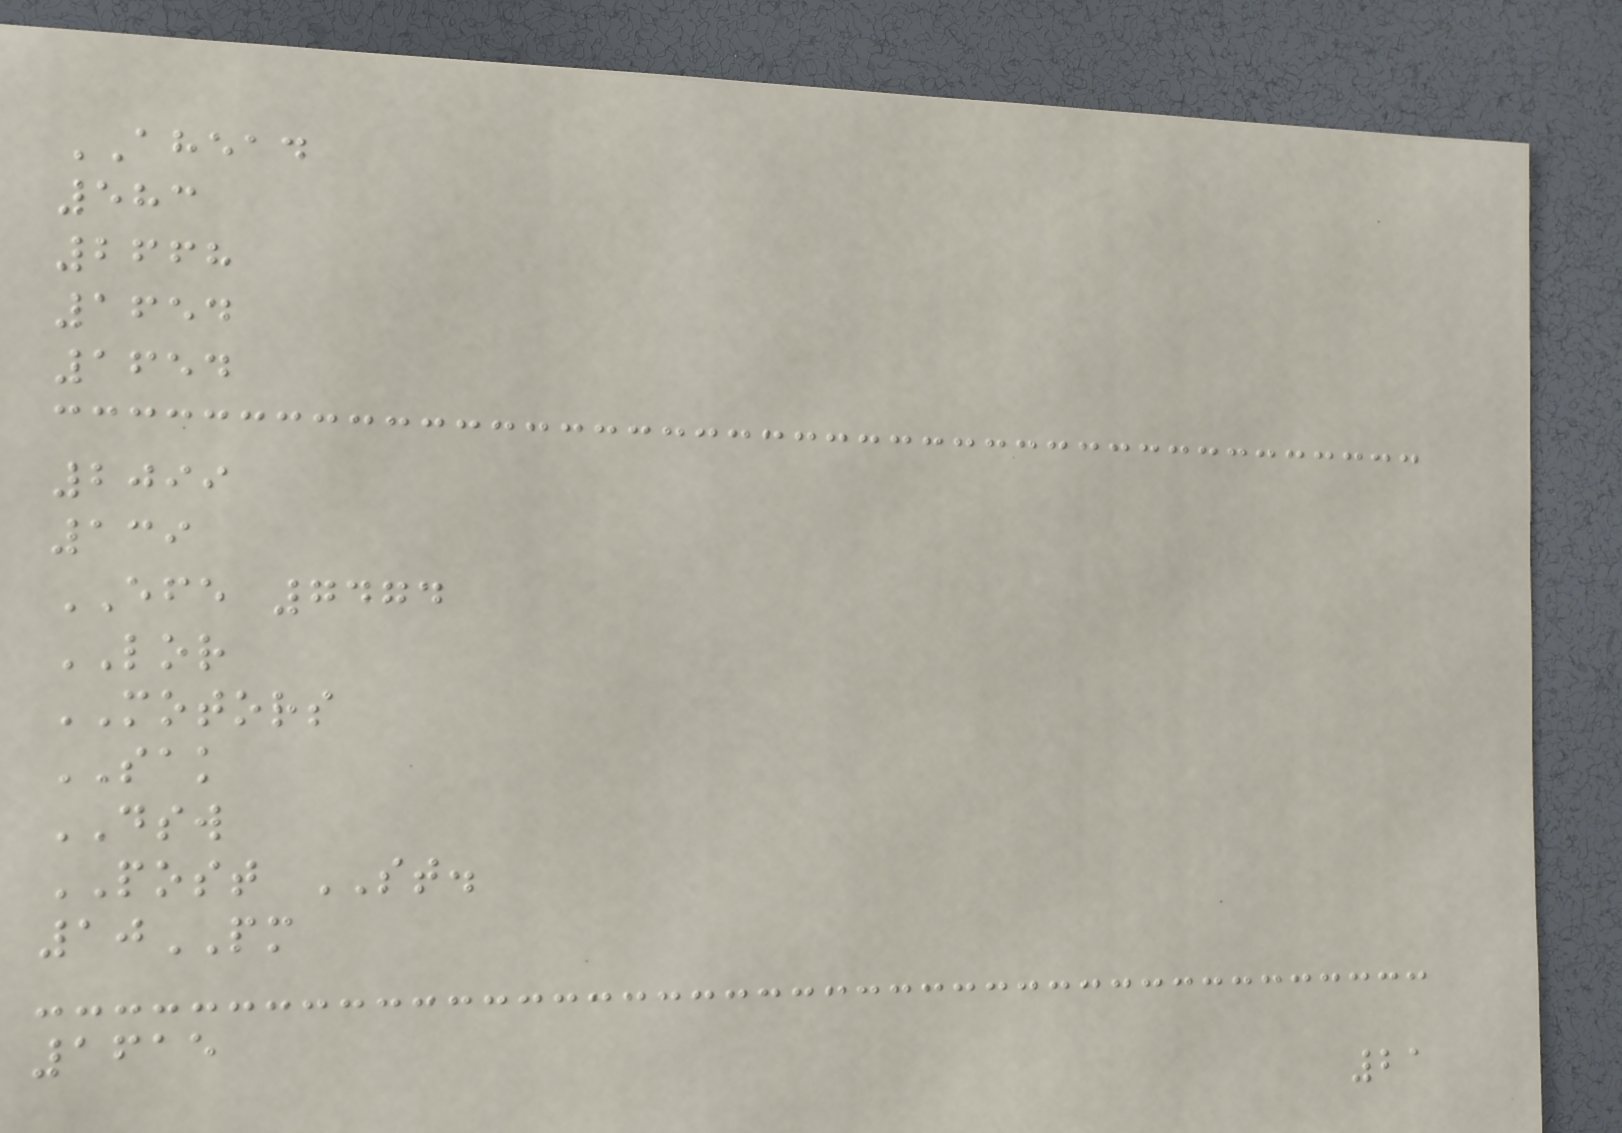AHEAD
583
2668
1654
1654
2099
139
EFE 7474
LOR
MOTORS
SAK
DSW
POST ST.
10PM
1615
21
